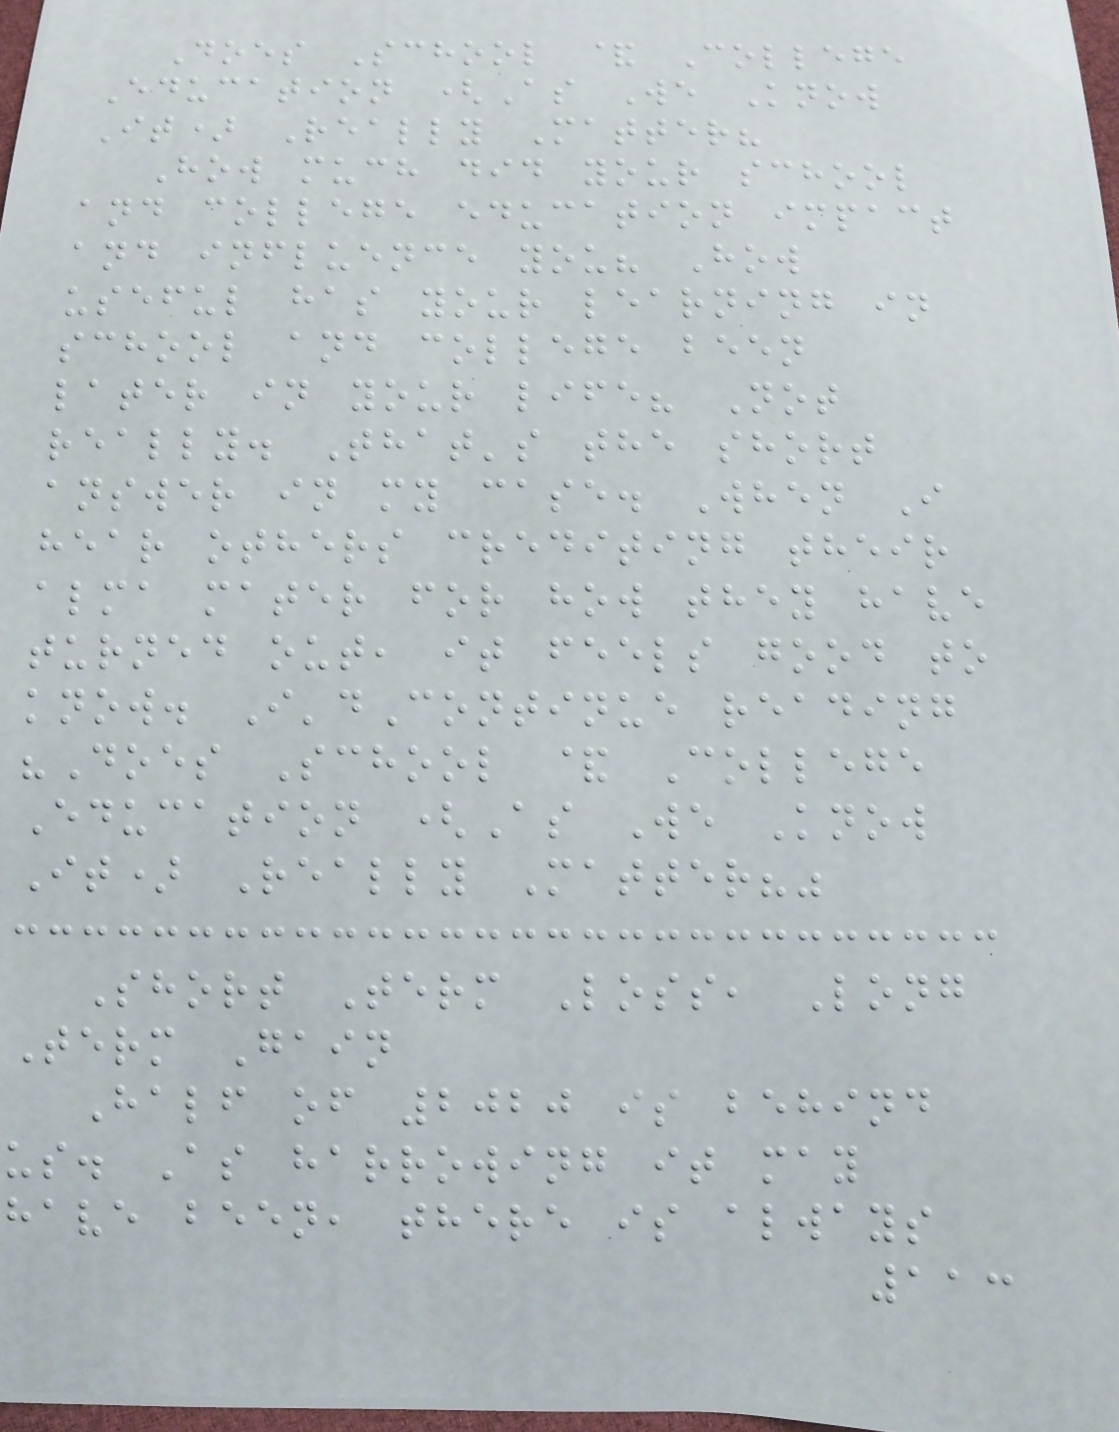Does School & College
Education (As We Know
It) Really Matter?
How much did your school
and college education impact
and influence you? How
useful has your learning in
school and college been
later in your life? Not
really. That's the short
answer in my case. When I
hear others crediting their
alma mater for how they have
turned out, it feels good to
know. I'dContinue reading
"Does School & College
Education (As We Know
It) Really Matter?"
Short Term Loss, Long
Term Gain
Half of 2020 is behind
us. As harrowing it may
have been, there is always
113
